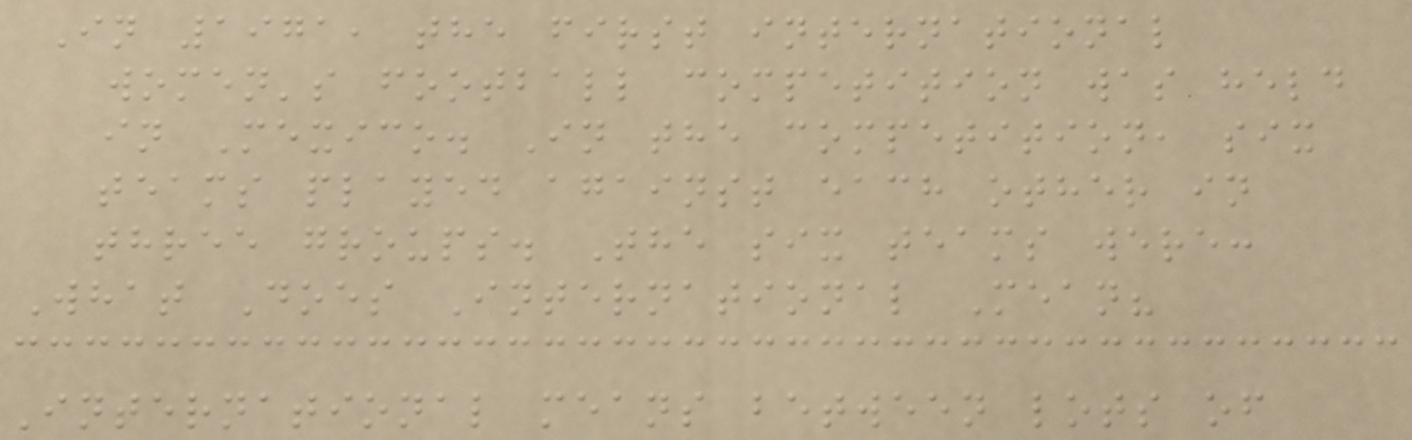In 1971, the first international
women's football competition was held
in Mexico. In the competition, six
teams played against each other in
three groups. The six teams were:
What Does International Mean?
International means between lots of
